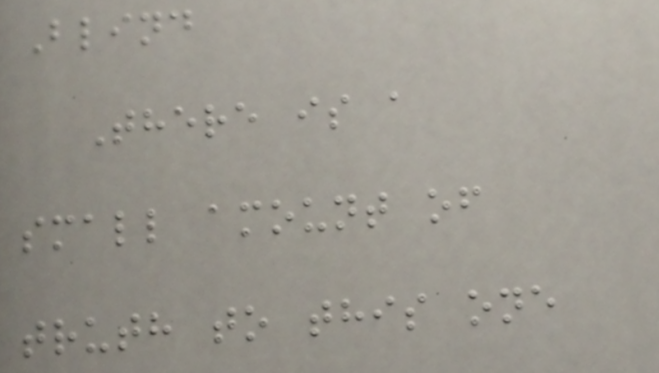Blind
There is a
small amount of
truth to this one
